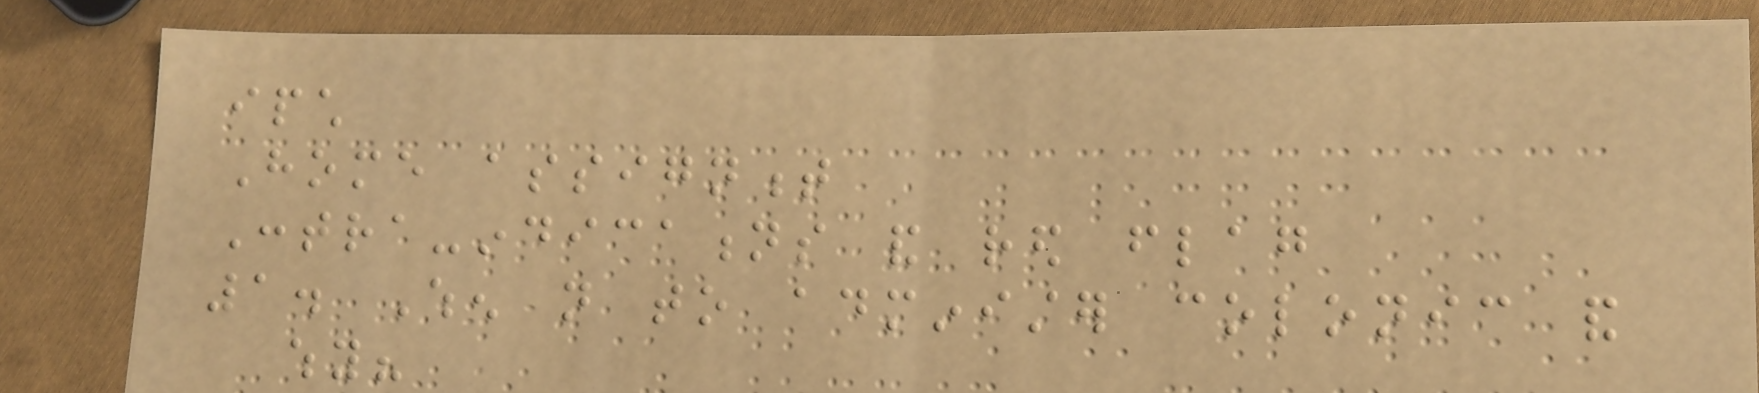ipch
Home assignment
Contra-indications and red flag
1. When not to administer colonic and
why?
